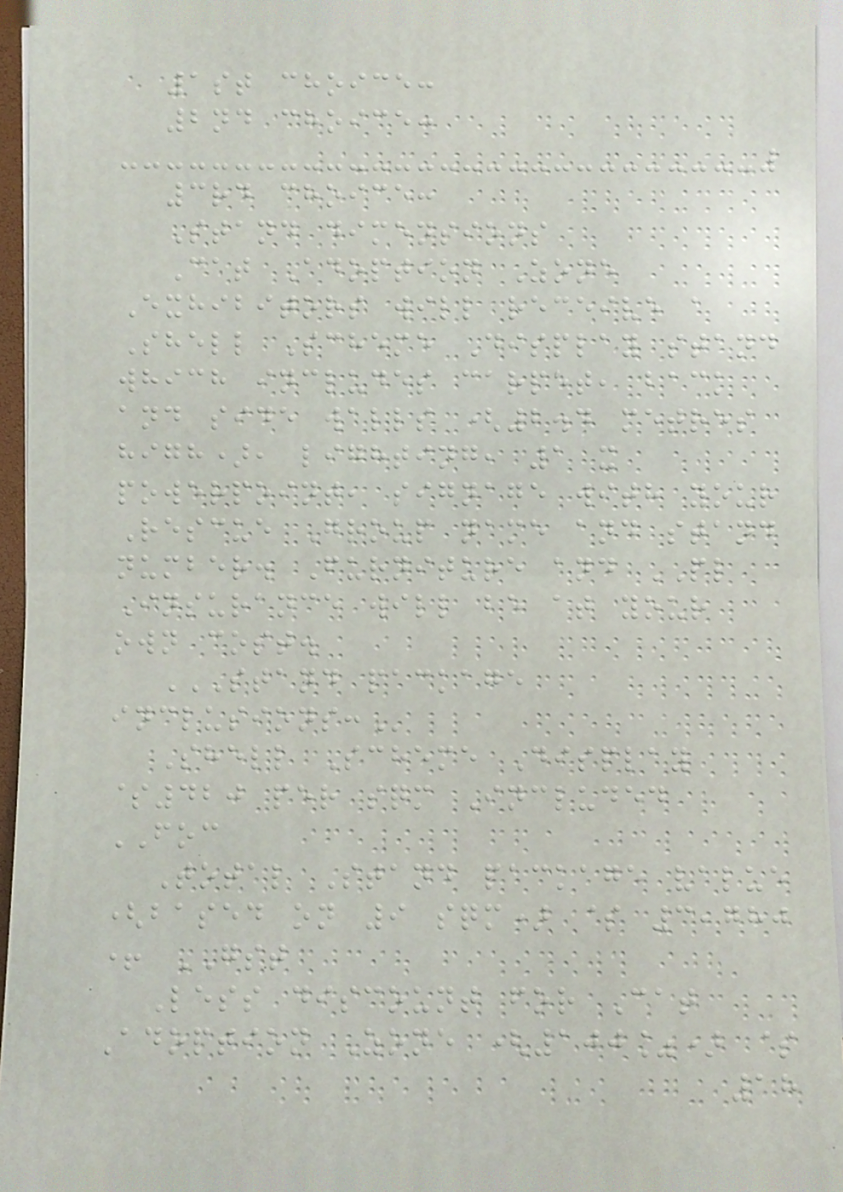1st choice:
2nd choice:
3rd choice:
Stand dimensions
Cat Adoption Zone
Exhibitors will receive a
Shell Scheme Display stand
which includes carpet, back
and side walls (2.4 metres
high), lighting, 1 x
powerpoint, signage with your
Rescue Group name and stand
number. Furniture and PL
Insurance will be at your
own cost.
STAND PACKAGE
INCLUSIONS:
Shell Scheme Display
$420 per sqm Included
FOC
Total Stand package value
(based on 9 sqm) $ 3,780
+ GST
Less discount for Cat
Adoption Zone (100%) $
18
